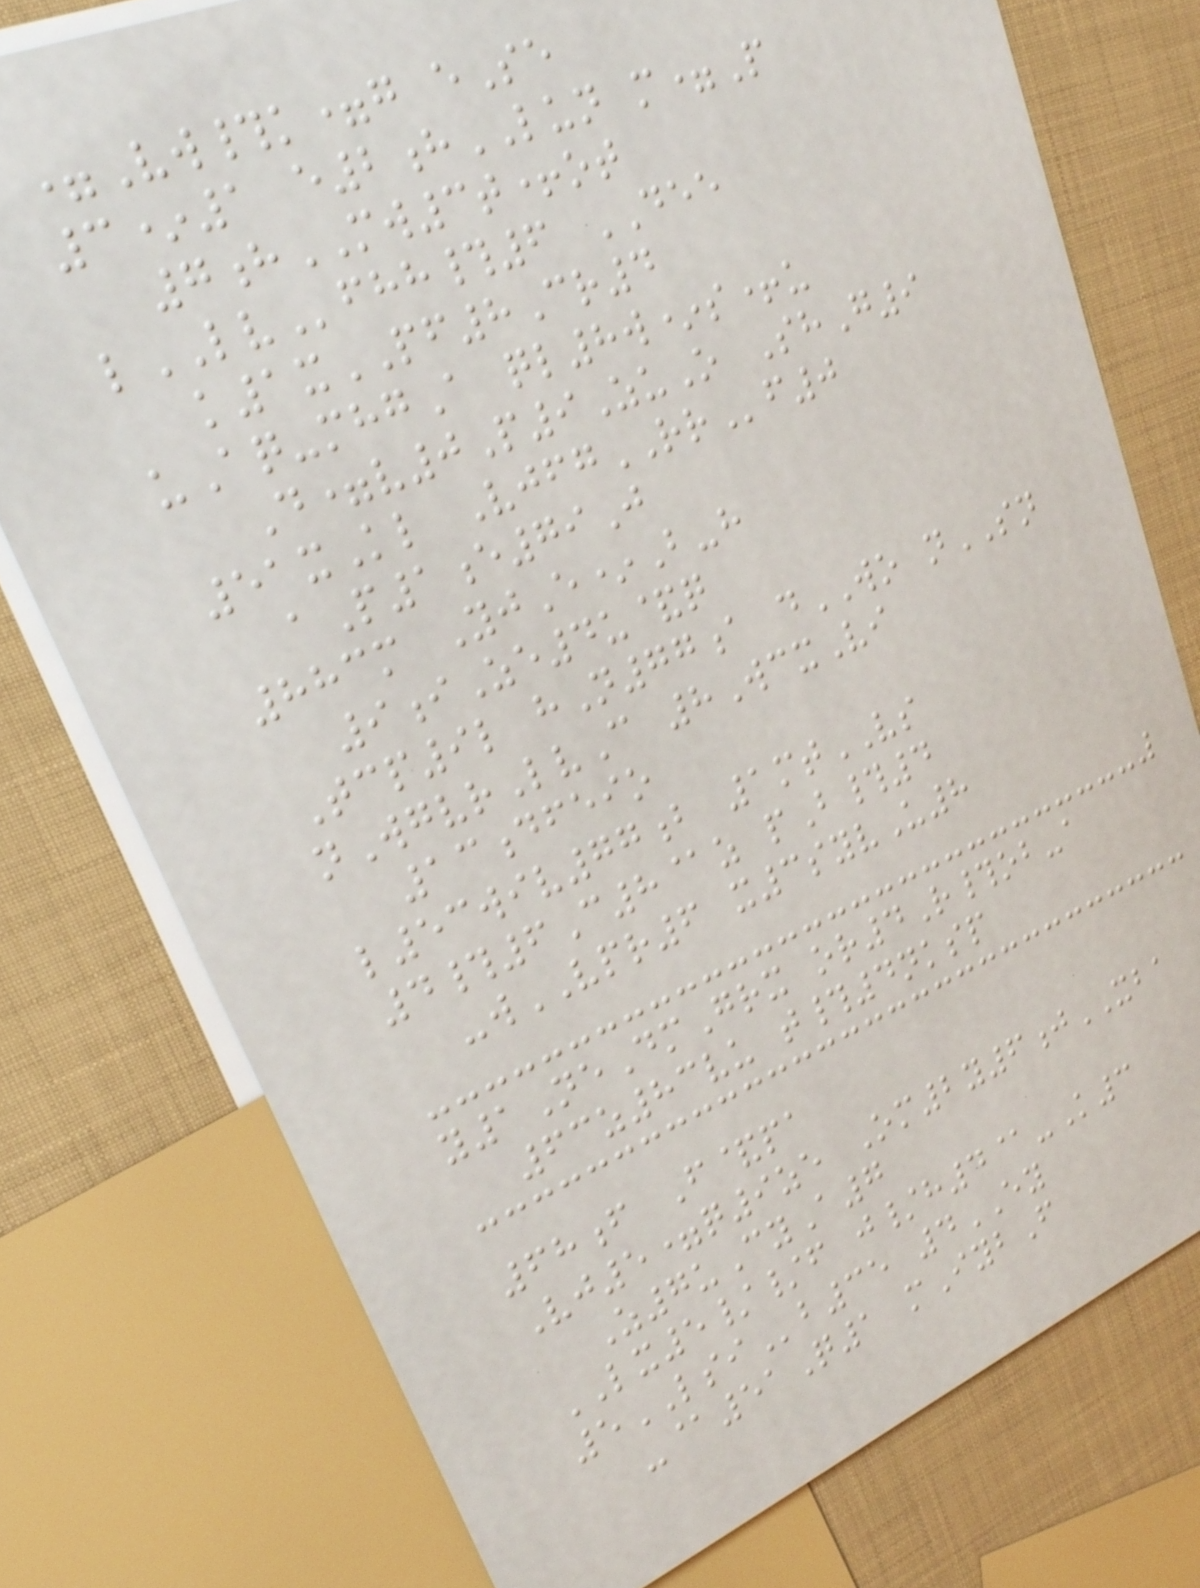=Vw#k=g eSe
3*1 e2hLUN m=P
7hMW3t+ot
lLVfhh#6 DEE
k1xPF8Cr4
uAq-mhgA ql8w*s+u
D=v0P9ZuO ShG9
51xKl VjfgRRf0
aP1e79J
883m YjE*B-h
9iZe4u&q
Tcp9l hN77a dWO nSN
nWgvrLvC 8WcxVi
13dfeio
l53wiv77b 1mtVS
4#6C8@z pB#4
-wVPR6 x3syvU8
y1NeDmGrx or4R#ob-a
63z83vu t#4nksp
68f F&pa
Vj5=q9ze Om2y6jXBA
Z7uCyA7
LX5//f j/h4@-K3
5LSIb35 4EY
-@51Q1 mIybF
